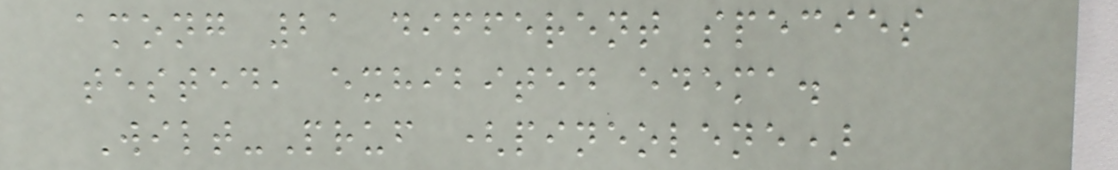among 21 different species
tested, exhibited edema.
Wilt-Pruf (pineolene)
